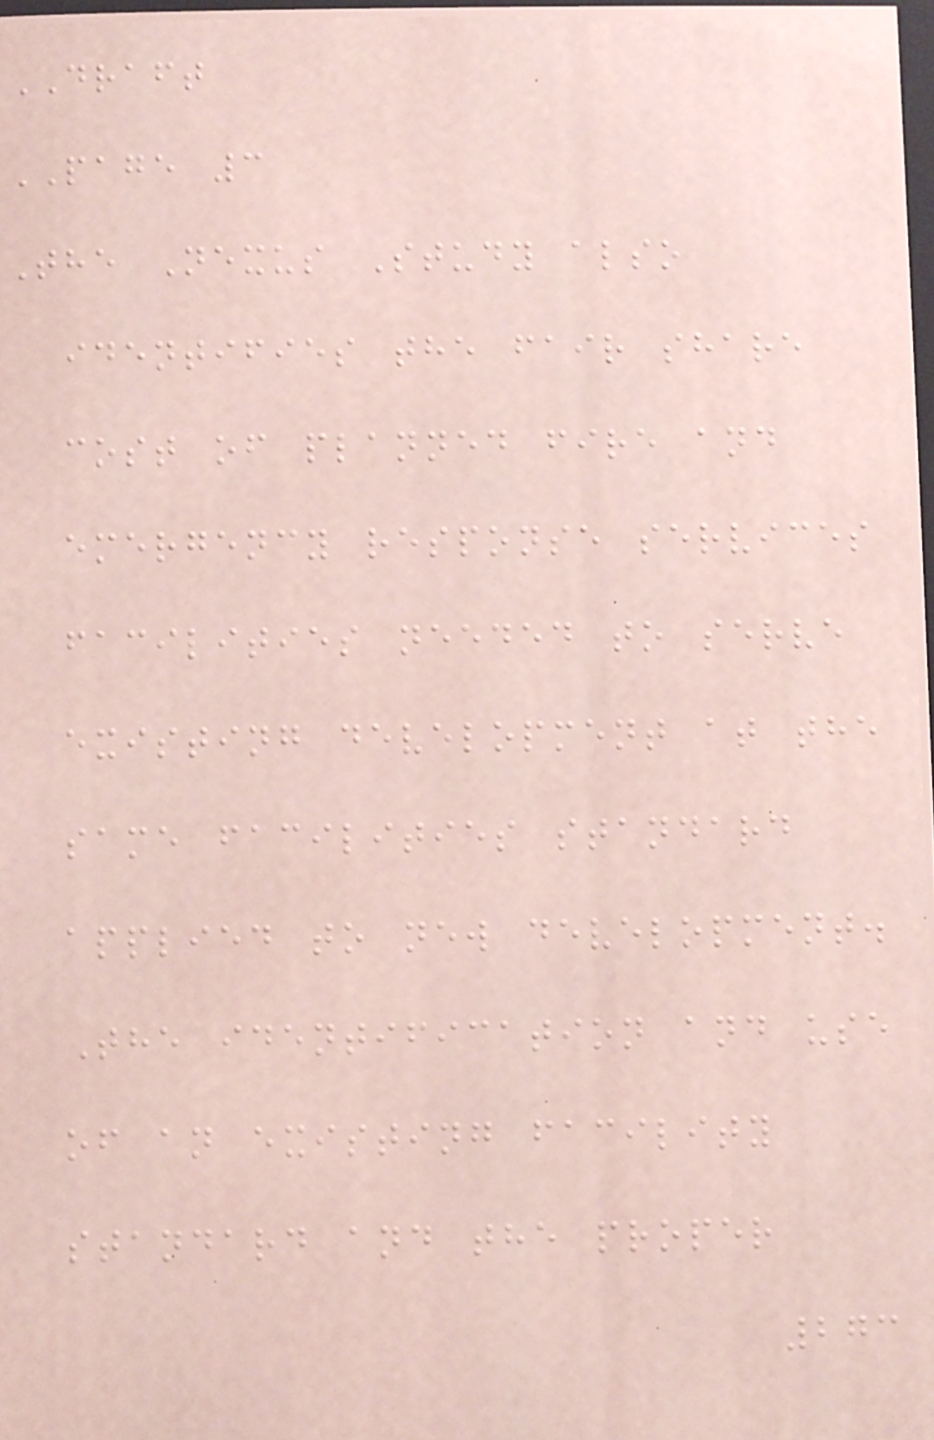DRAFT
PAGE 3
The Nexus Study also
identifies the fair share
cost of planned fire and
emergency response services
facilities needed to serve
existing development at the
same facilities standard
applied to new development.
The identification and use
of an existing facility
standard and the proper
273
